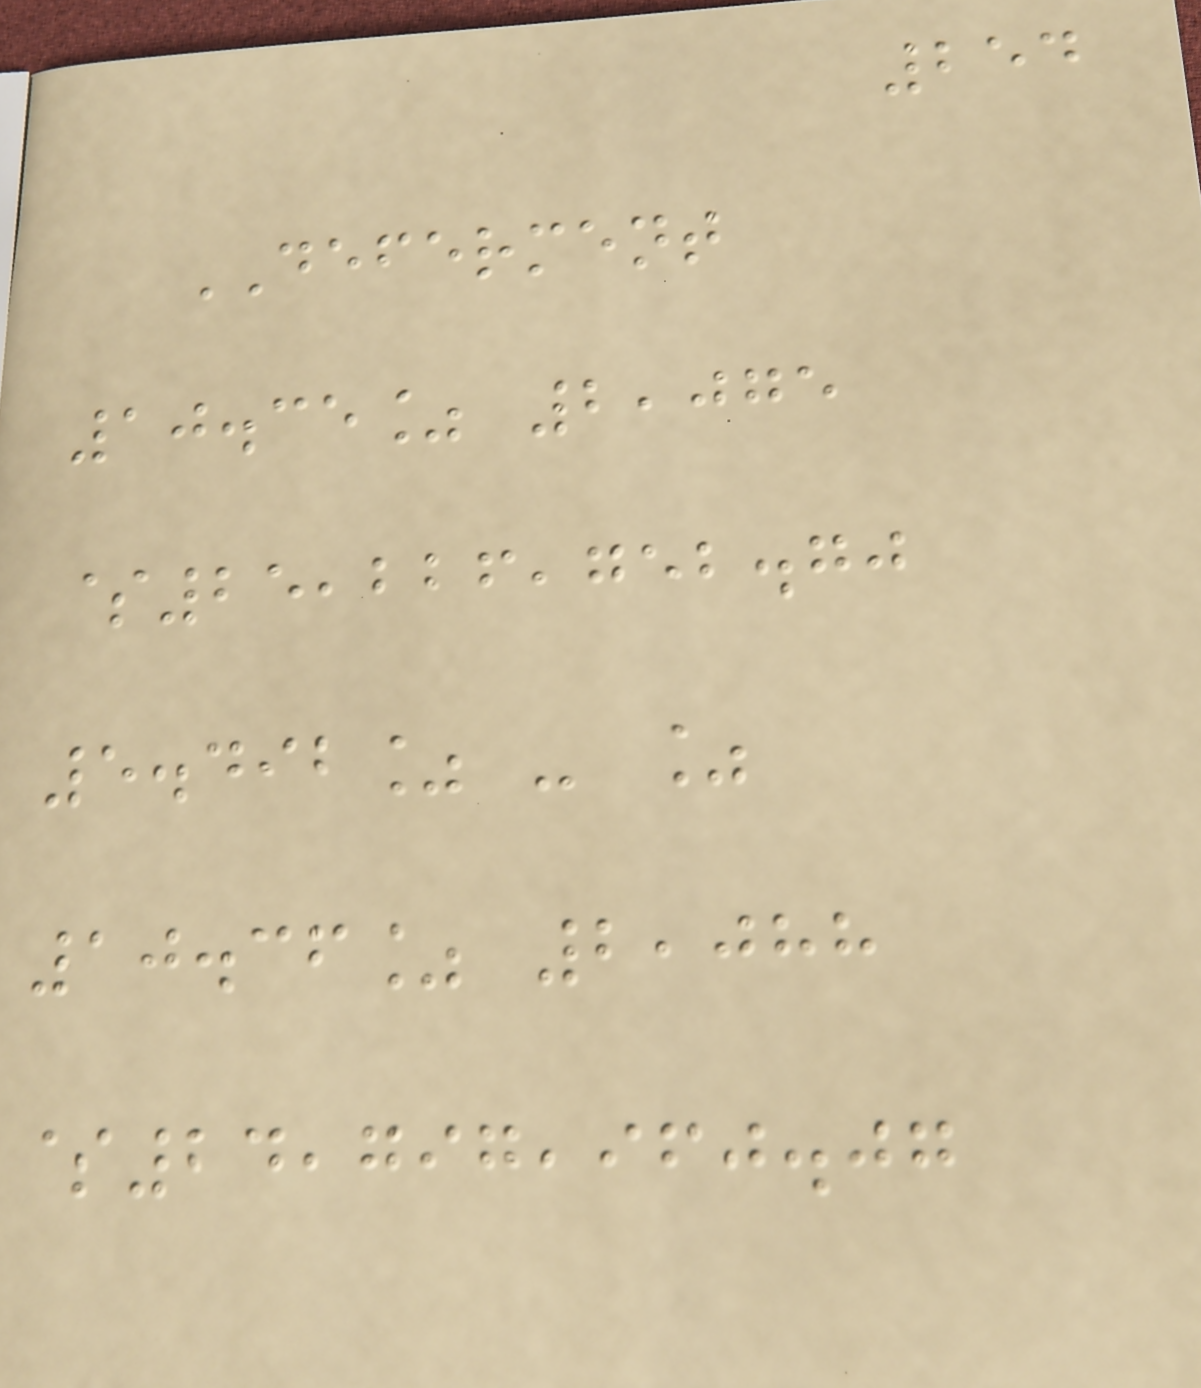254
DEFERMENT
10.35% 2,075
$25,226,752.70
5.492% - %
10.36% 2,088
$24,797,960.07
